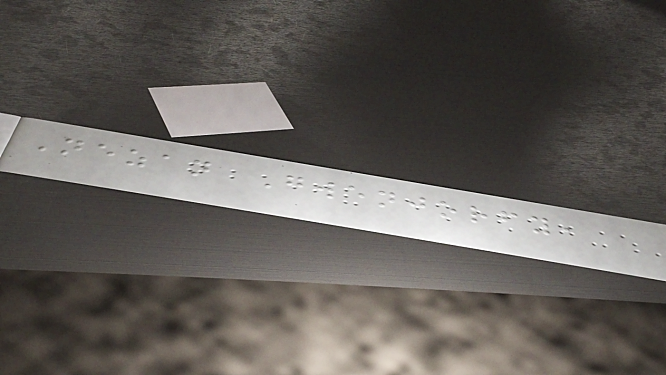Nezan Gwenjorfy,
